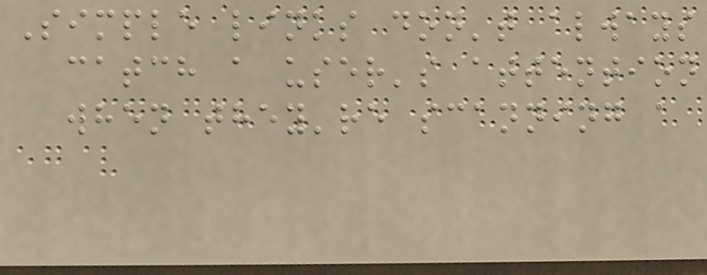Simple links don't always
catch a user's attention
when they're scanning a
